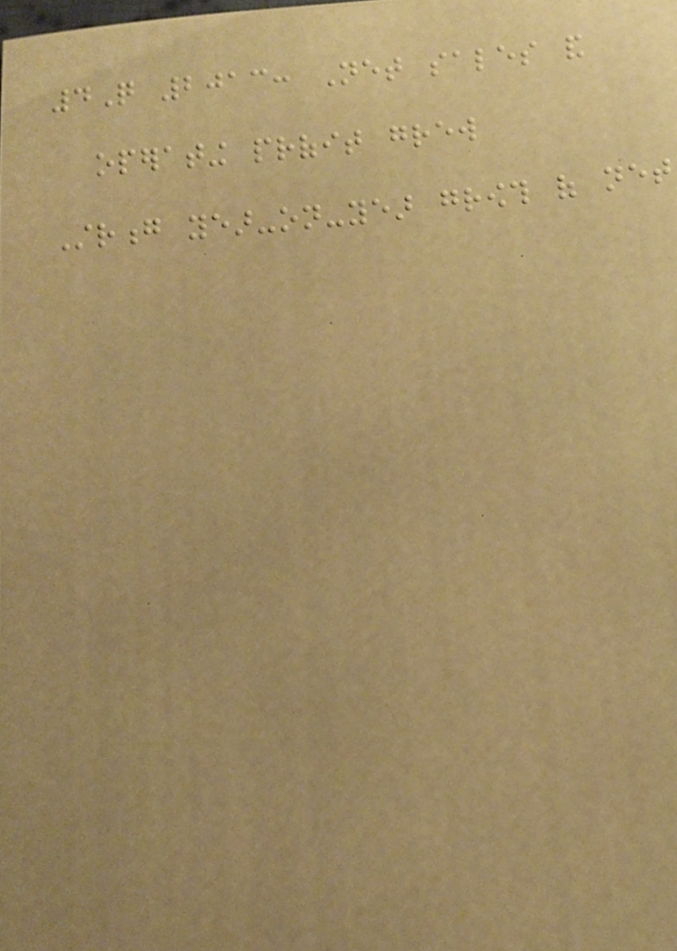4Q 2013: Net sales and
operating profit grew
Strong year-on-year growth of net
